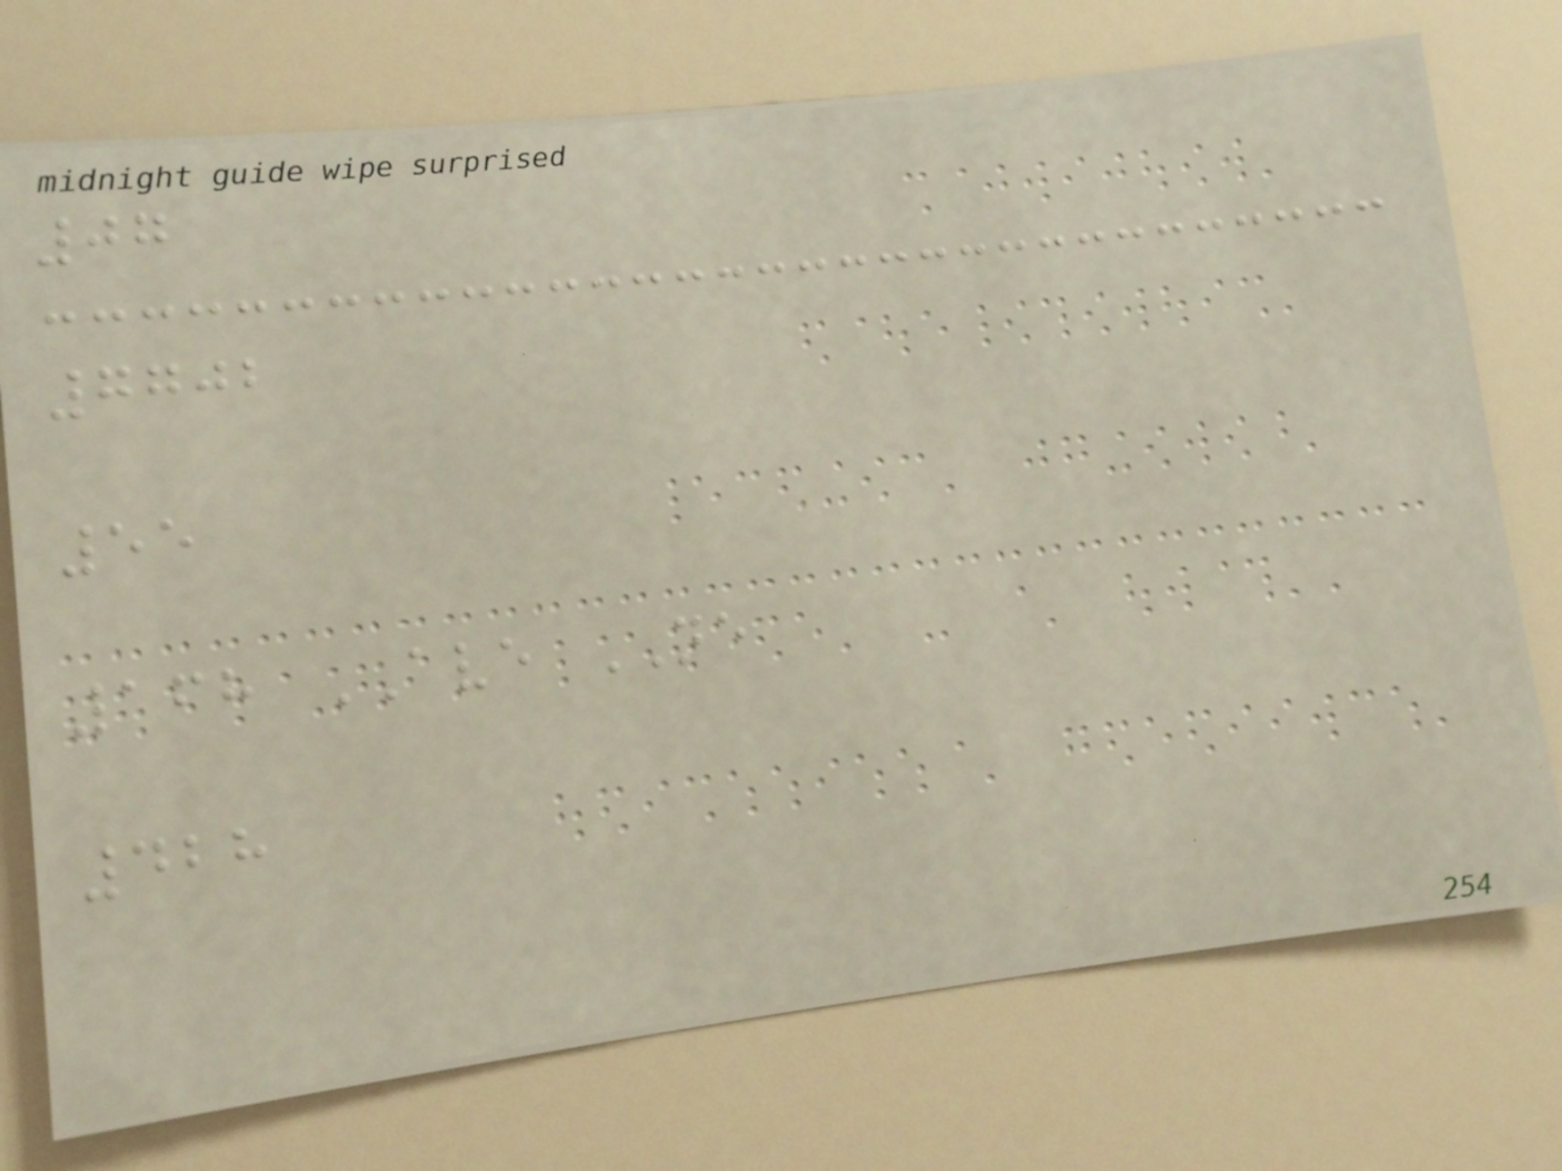07
7702
55
168 AVE NE
428
